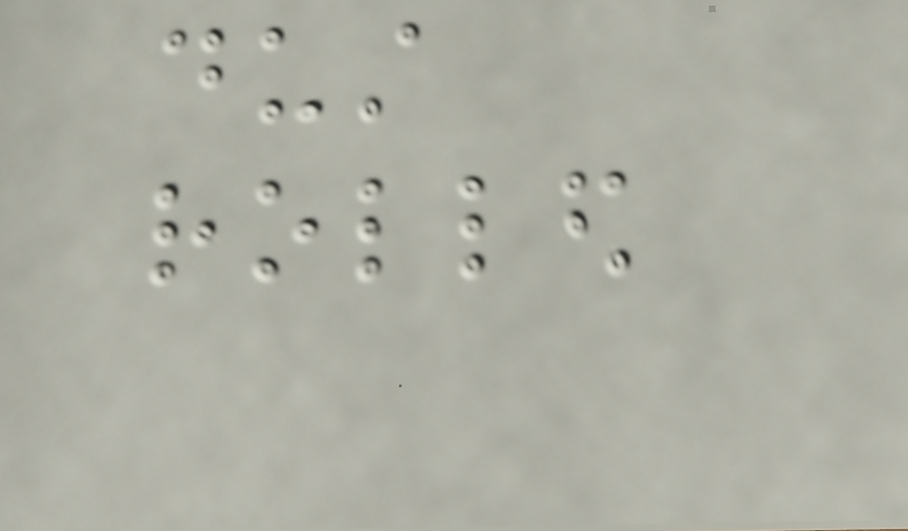dust
rolled
